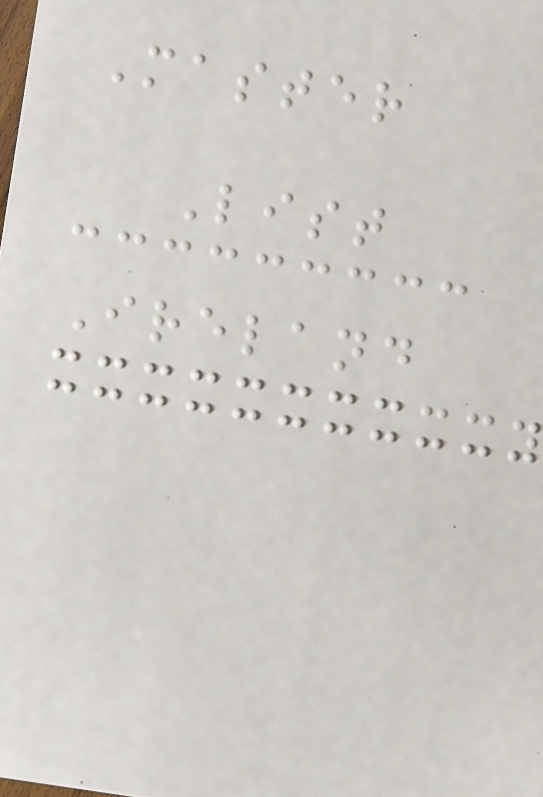Master
List
Ireland
